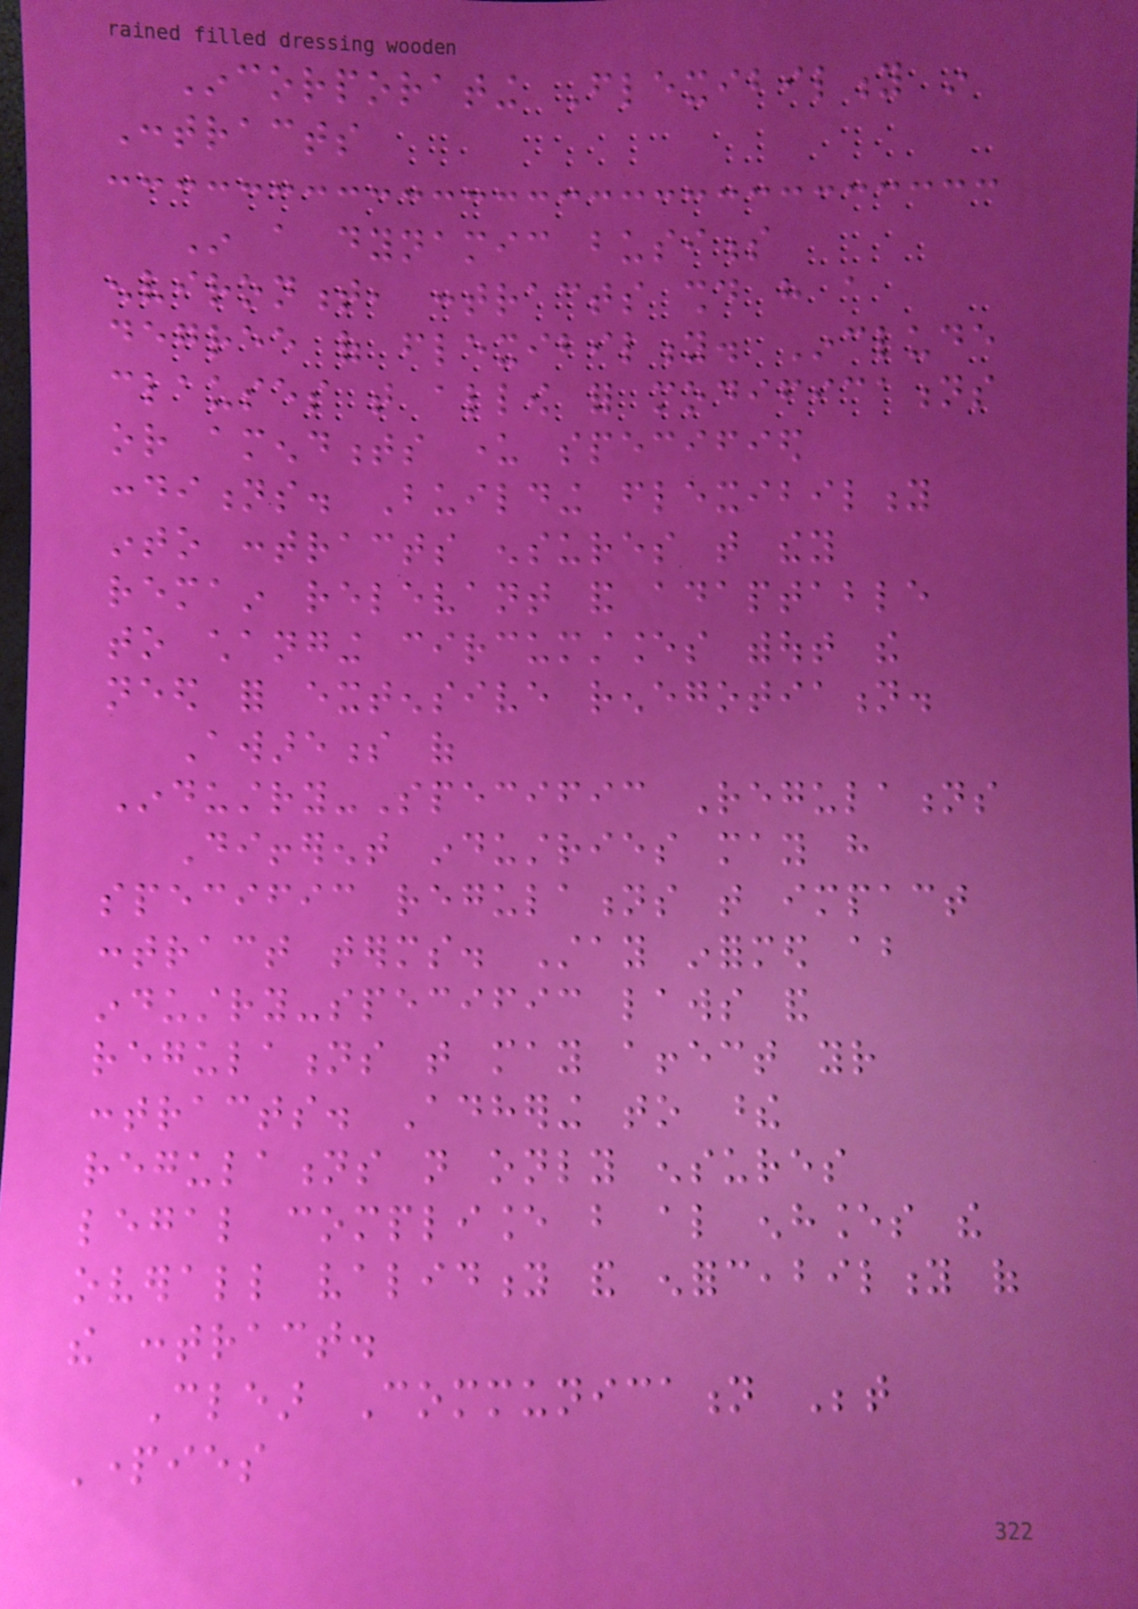Incorporating Flexibility in
Contracts
In a dynamic business
environment, contracts should have a
degree of flexibility. Include
clauses that allow for modifications
or amendments under specified
conditions. Building flexibility
into contracts ensures that they
remain relevant and adaptable
to changing circumstances without the
need for extensive renegotiation.
Awareness of
Industry-Specific Regulations
Different industries may have
specific regulations that impact
contract terms. Stay informed about
industry-specific laws and
regulations that may affect your
contracts. Adhering to these
regulations not only ensures
legal compliance but also enhances the
overall validity and enforceability of
the contract.
Clear Communication Between
Parties
